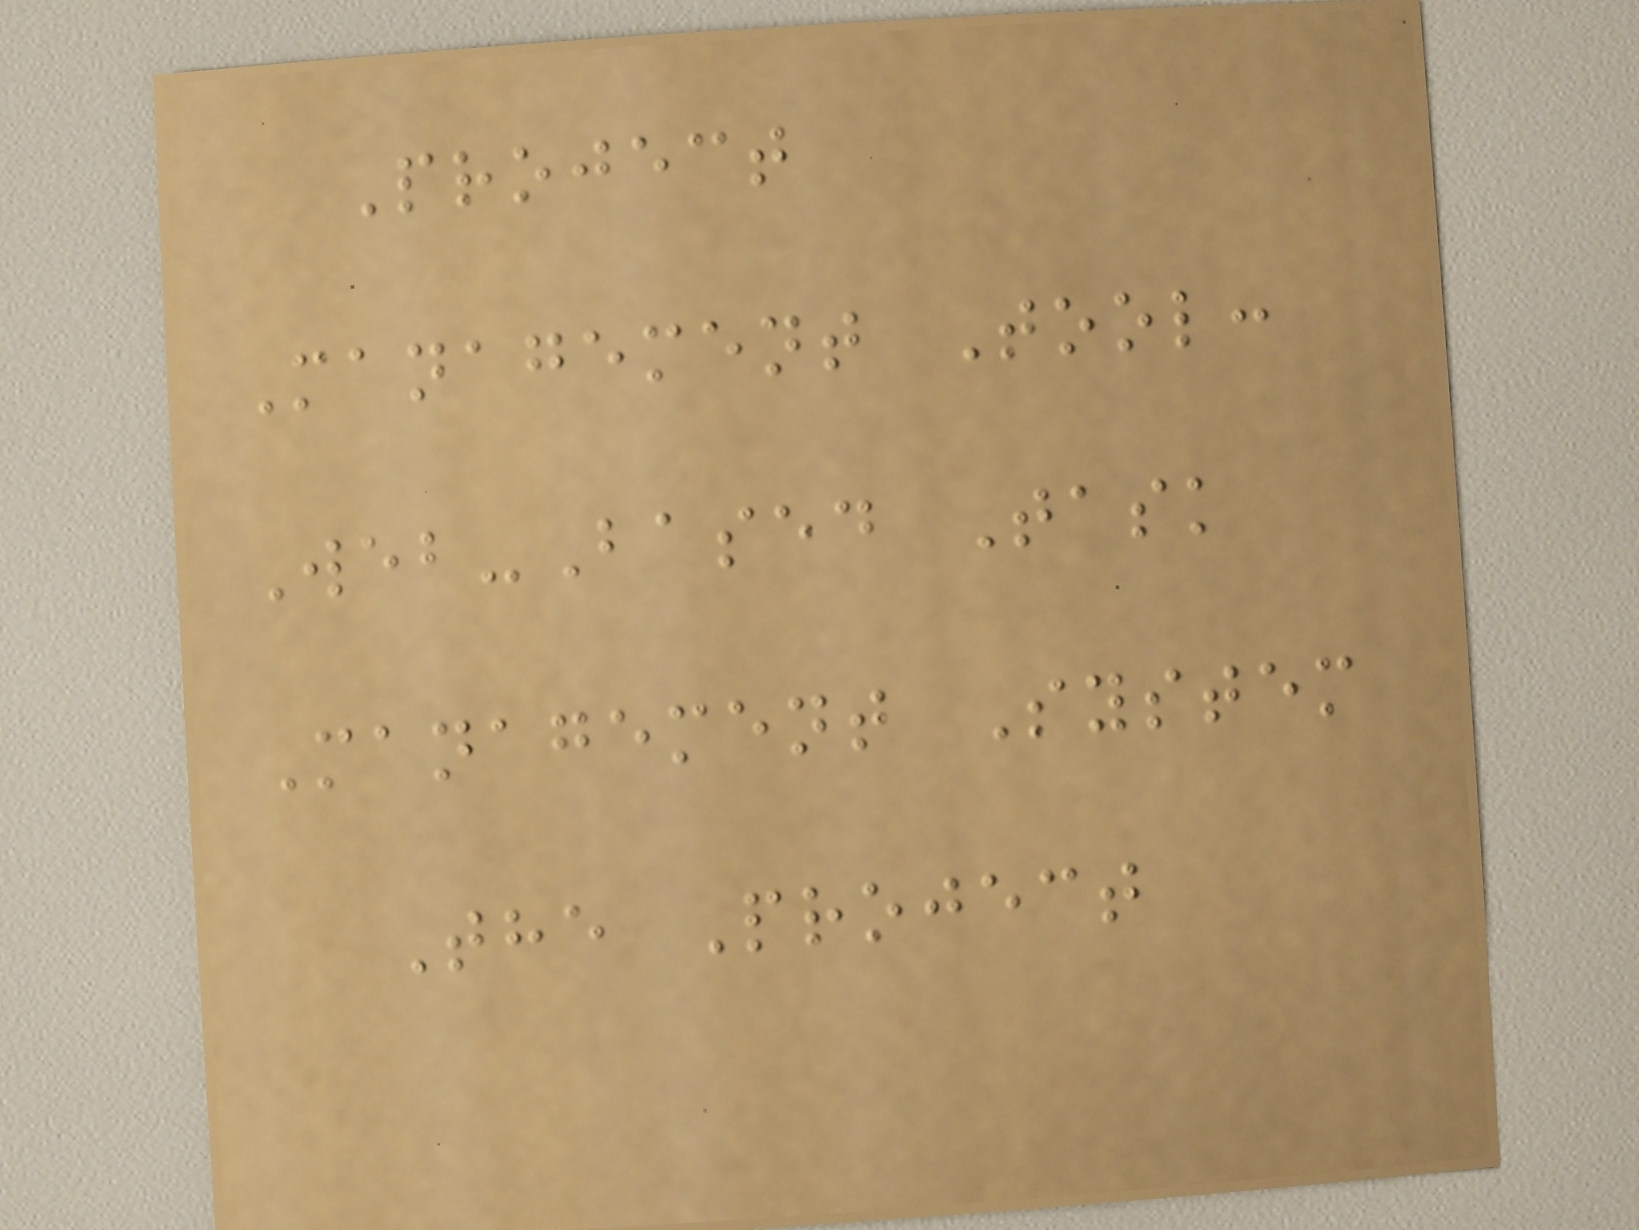Project
Management Tool:
Web-Based Task
Management System
The Project
